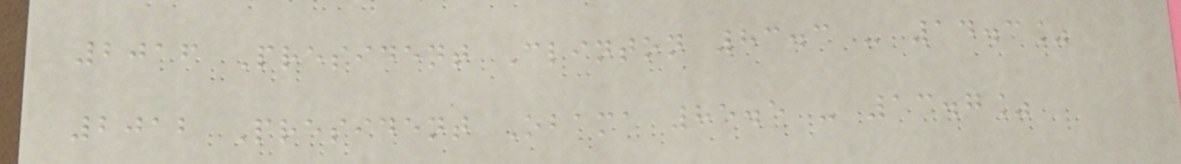2016 President Clinton 83.3 - 14.3%
2012 President Obama 85.5 - 13.7%
